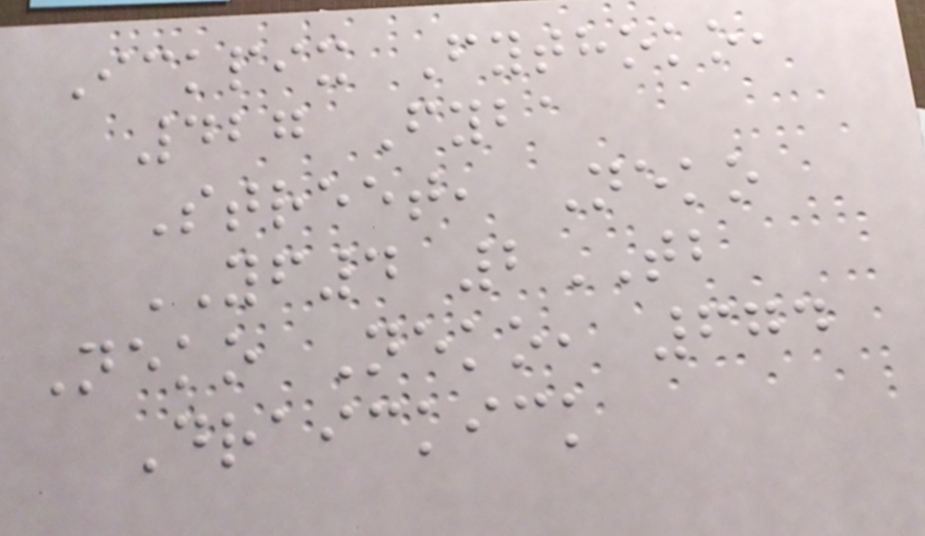Ickpix Fythoko,
427 Fyba
Street, Neko
YF4 2TB
Neko Neko, 674
Draickick
